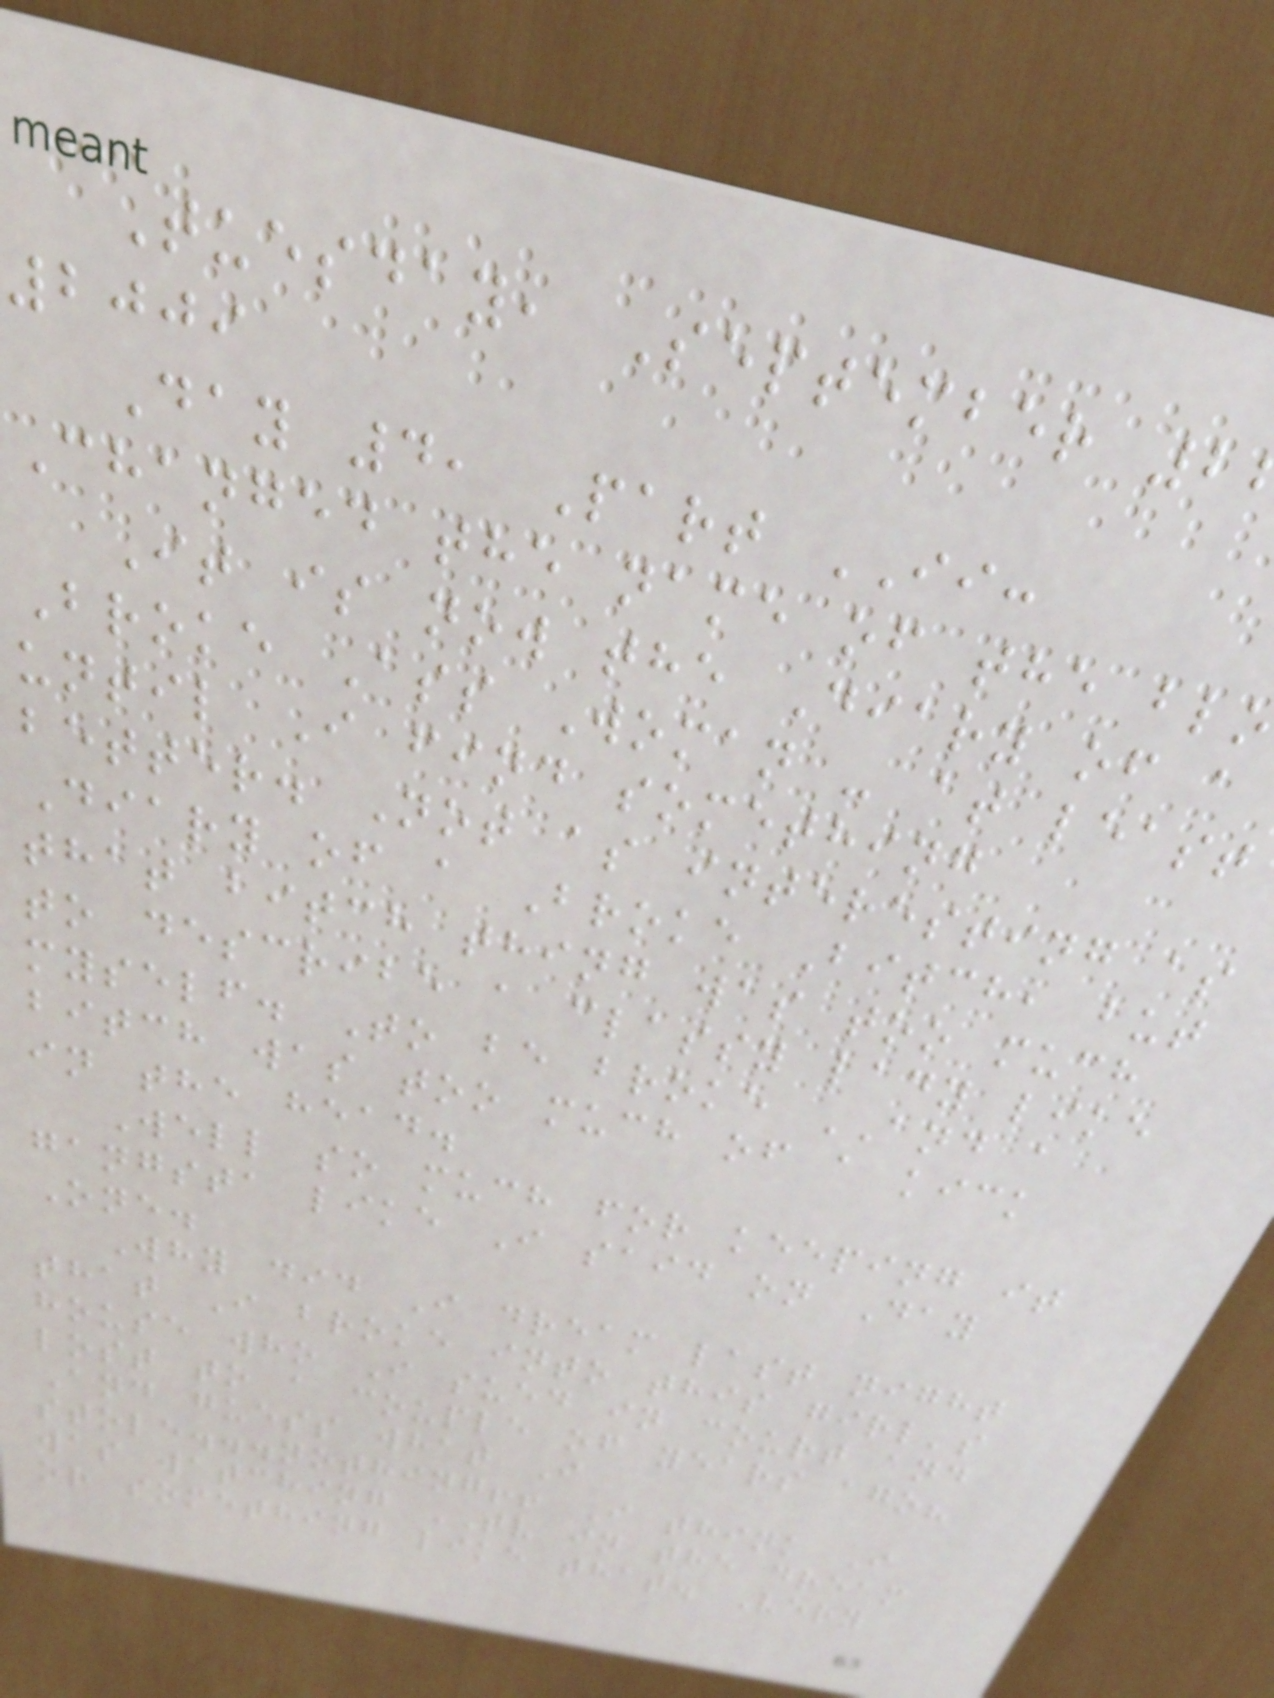Tuesday, September 2
2009
Day 4, Part II:
Changed the name of the bl
It is now the Diary of a
Broke Ass Woman - at least
until I find something
better. Not as interesting as
Diary of a Broke Bitch, but
that bitch thing was too much
to describe a classy lady like
myself. To be broke AND a
bitch was too much of a kick
in the head.
Well so much for keeping it
gangsta like I said on Day
One.
Why did I dream last night
that I broke into this girl's
house who I sued in court and
lost to a couple of years ago?
And guess what I
stole...nothing!! I think I
was watching TV in the dream
or something like that. Very
